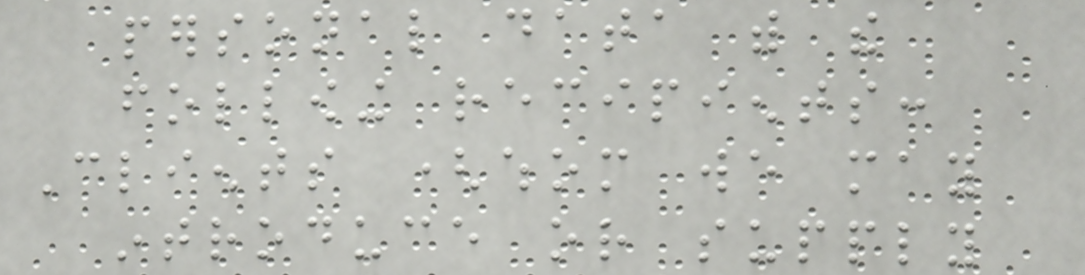personal data with the
following recipients:
Clients (whom we may
introduce or supply
